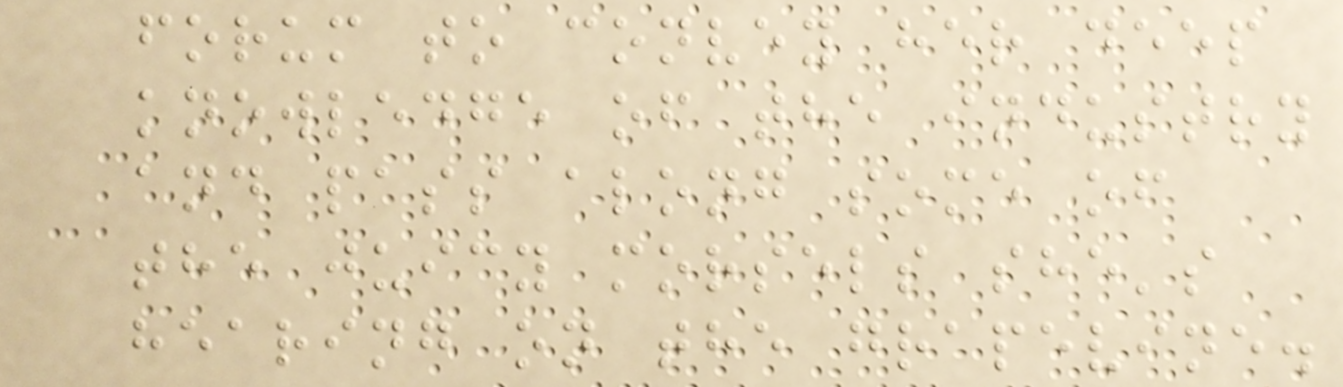forum to convey her deep
knowledge of the industry
and pass along some of
the juicy morsels she's
hearing on the grapevine.
